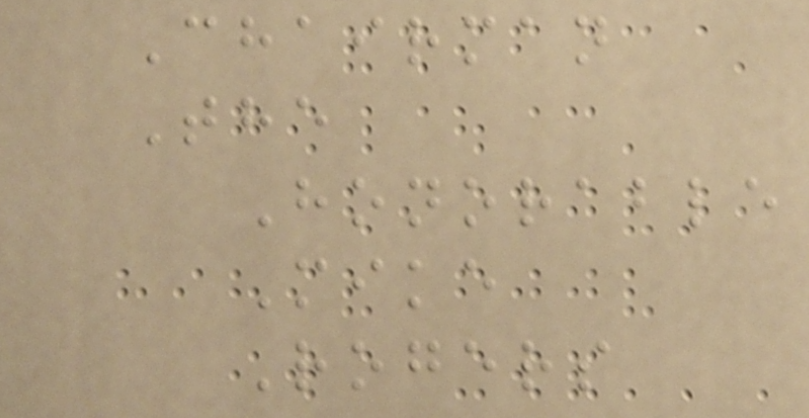Chairman
The
Honorable
Mike
Rogers
